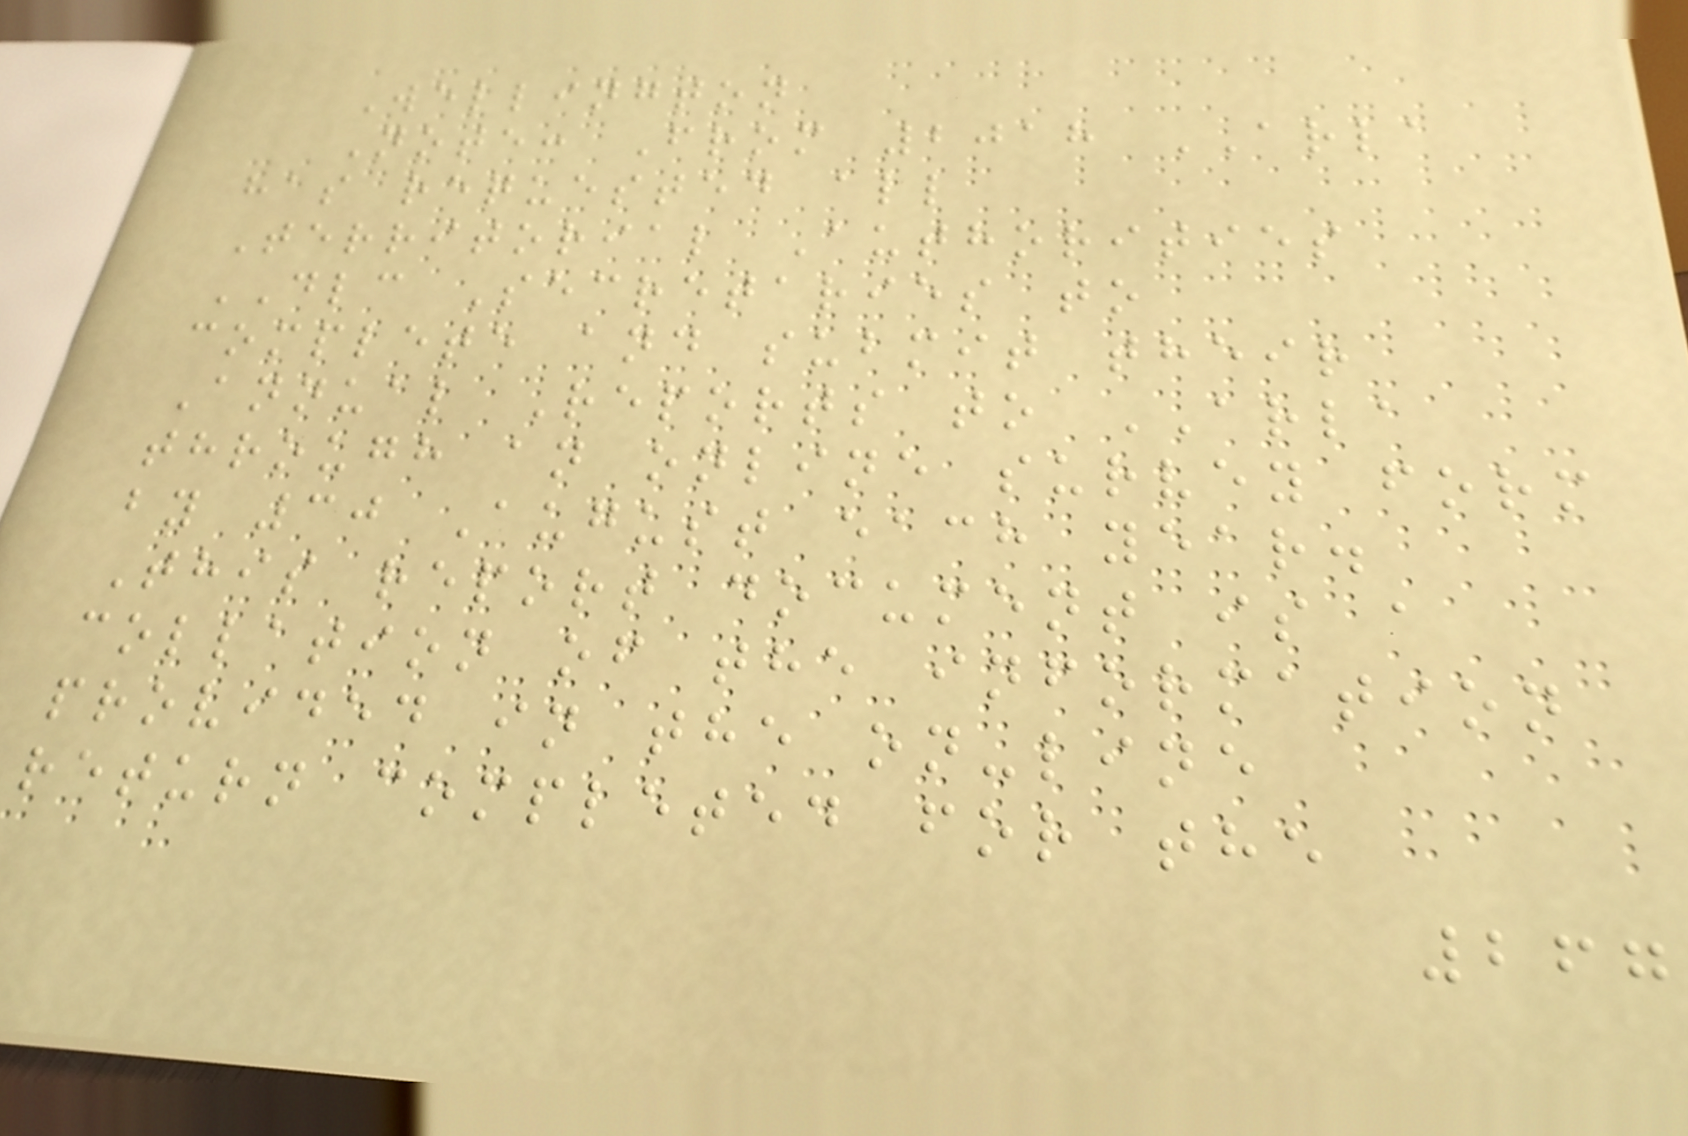Wellington
Note: From 2018 ARLA
has requested all
Territorial Authorities
DLC Secretaries to
complete and submit their
Annual Reports to ARLA
through an online survey form
by 30 August each year.
This report document is a
collation of the information
provided in the on-line
return completed for the
267
